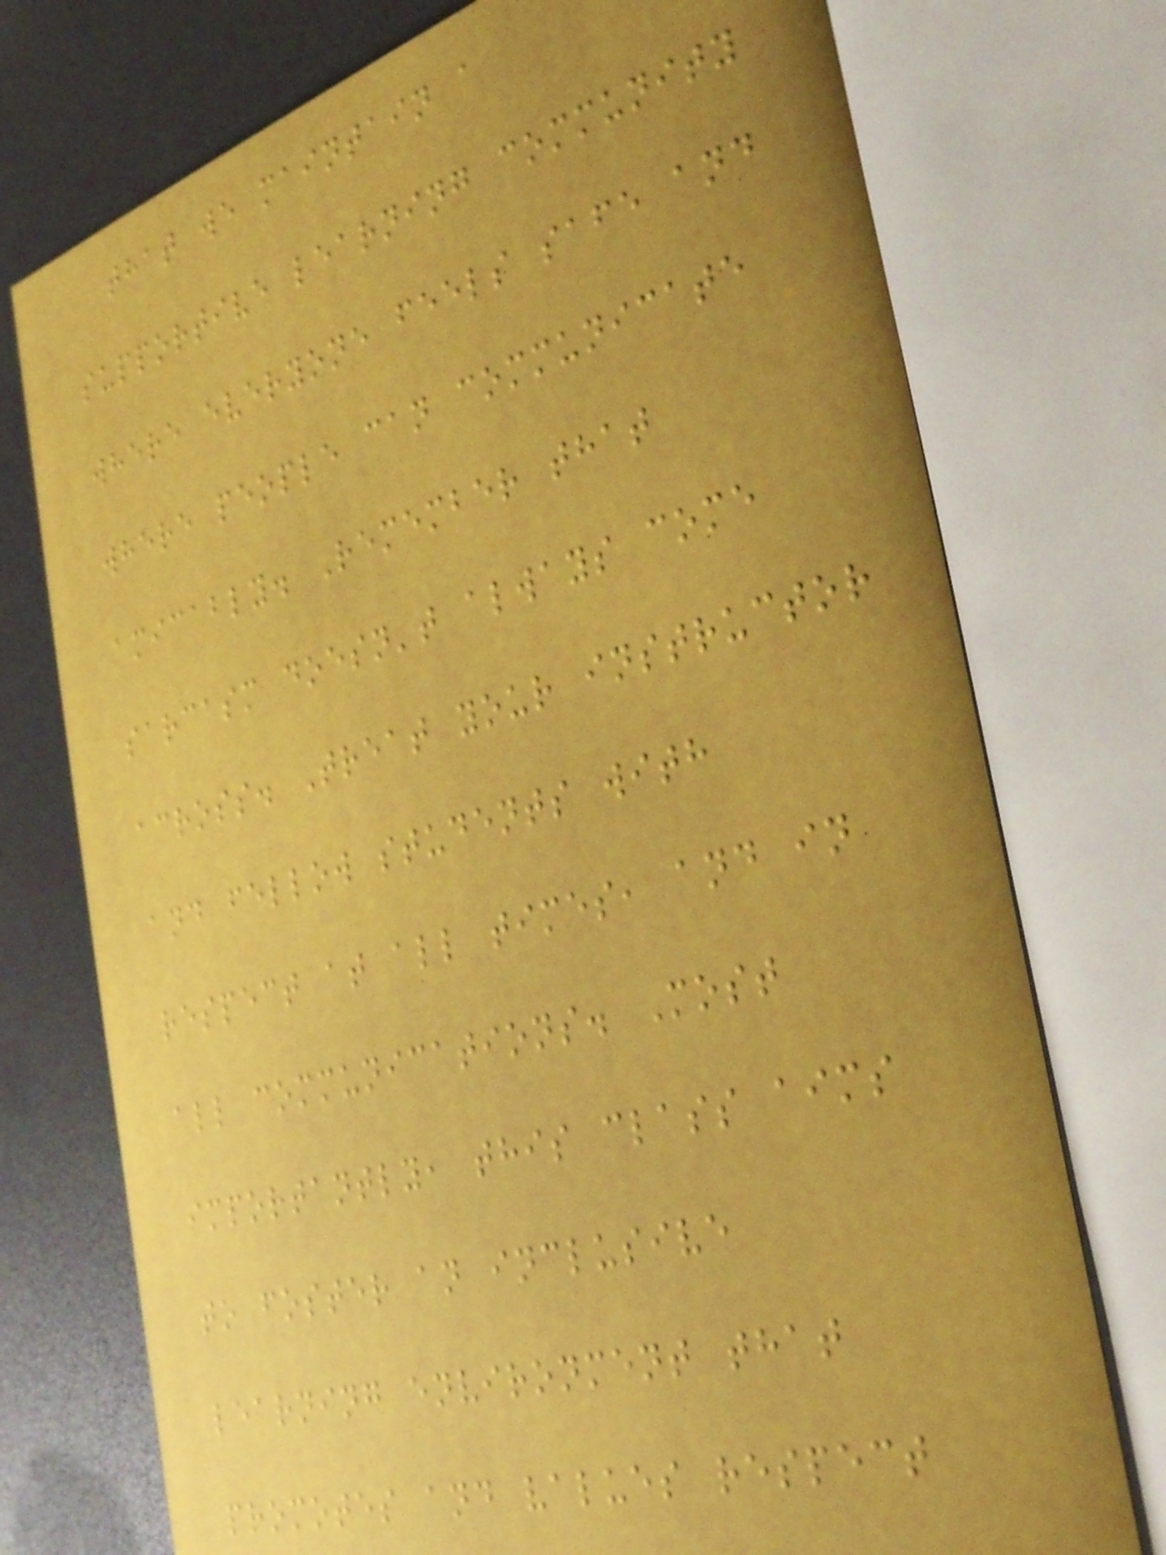that we maintain a
supportive learning community
where everyone feels safe and
where people can communicate
amicably. Remember that
sarcasm doesn't always come
across. Treat your instructor
and fellow students with
respect at all times, and in
all communications. Most
importantly, this class aims
to foster an inclusive
learning environment that
promotes and values respect
